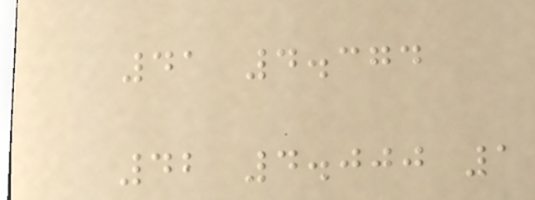41 4.374
42 4.000 1
